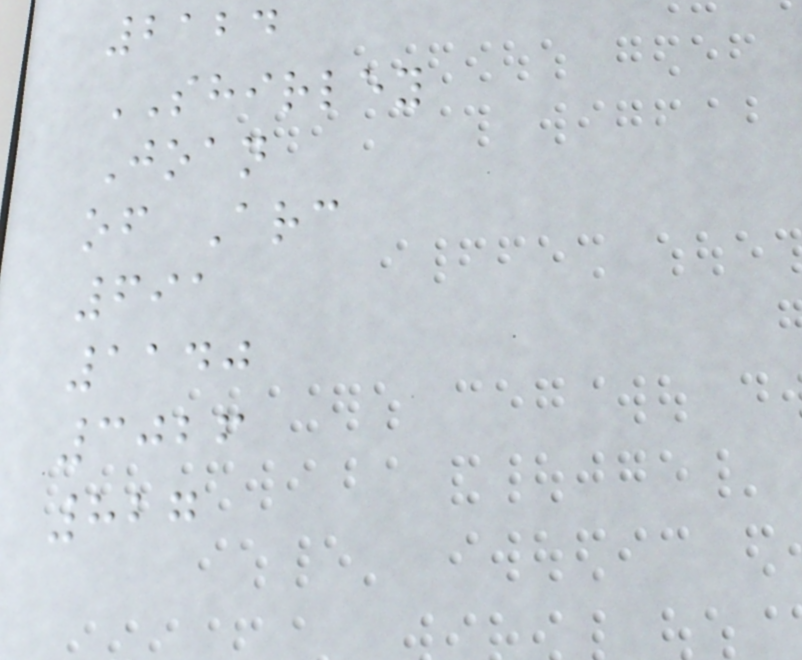2124
SHIRLEY
Joan
of Arc
691
1140
3026
827
